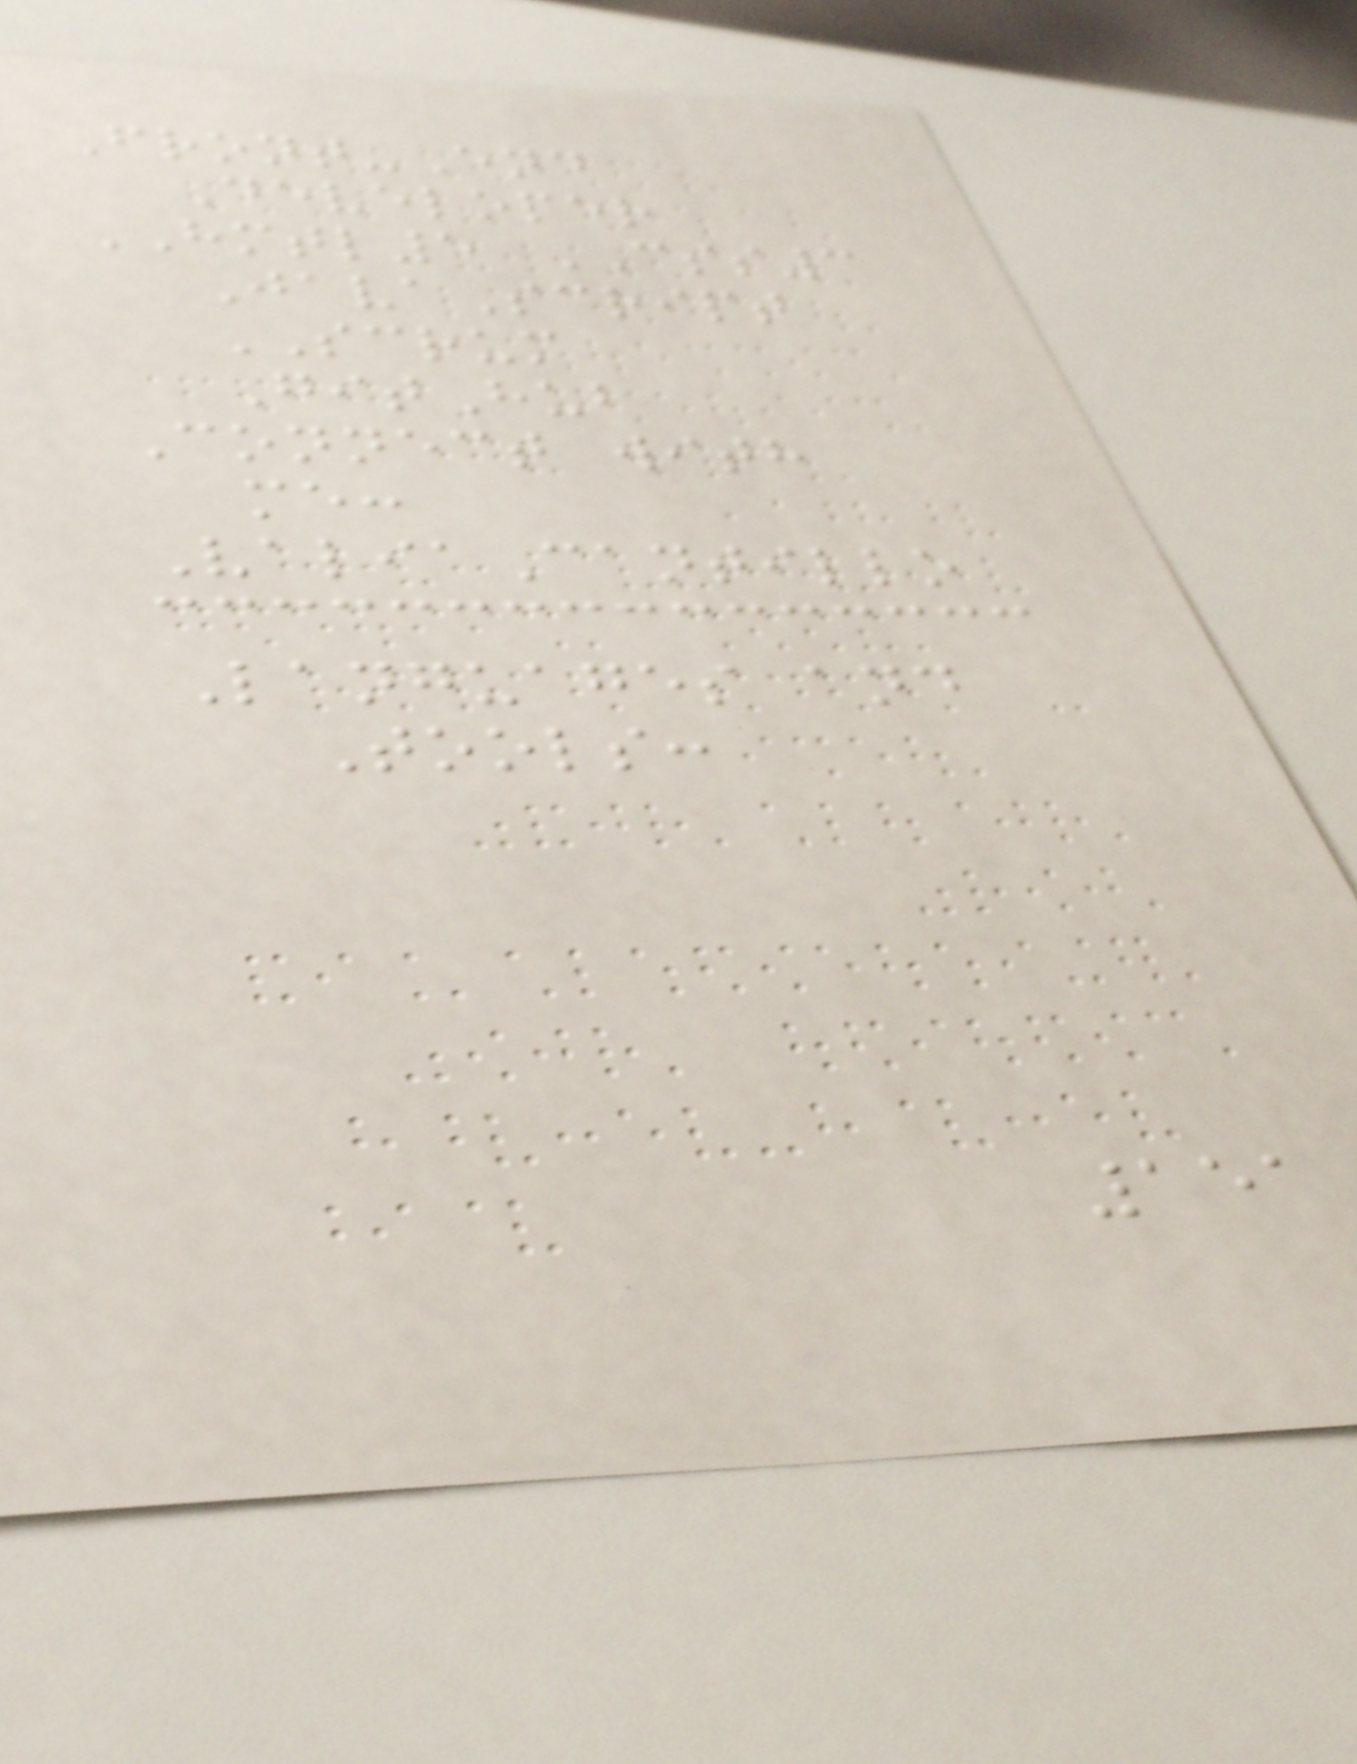Front-End
Developer
HMTL5 CSS3
JavaScript
SCRUM
GitHub
Connect with
me:
ValiaCantillo
Languages and
Tools:
151
